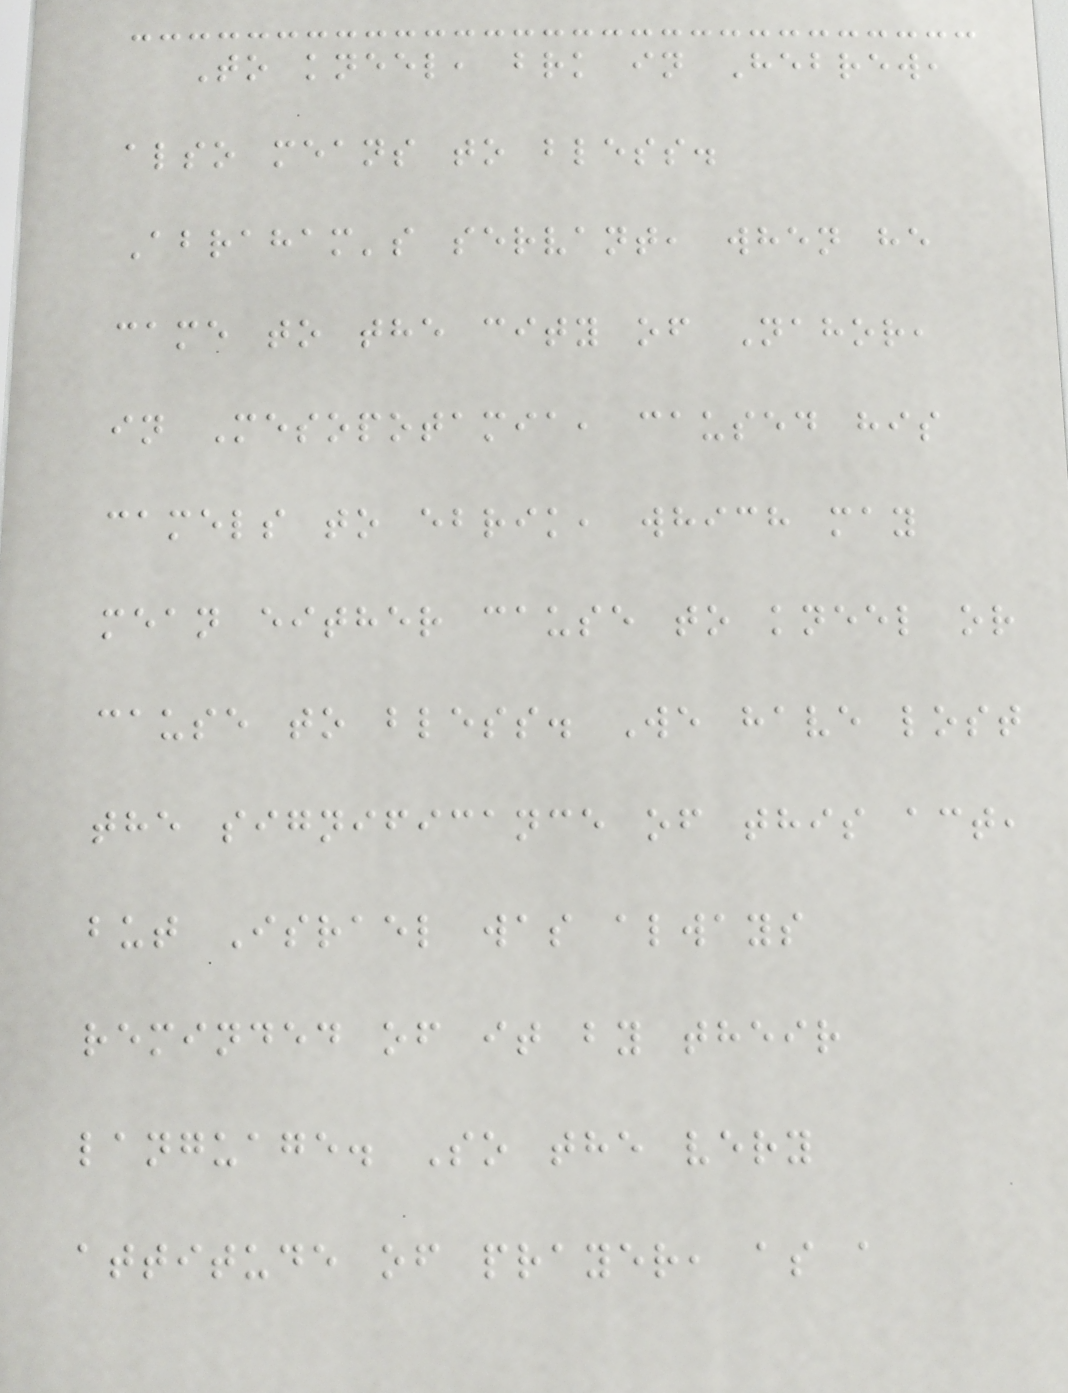To kneel, brk in Hebrew,
also means to bless.
Abraham's servant, when he
came to the city of Nahor,
in Mesopotamia, caused his
camels to ebrik, which may
mean either cause to kneel or
cause to bless. We have lost
the significance of this act,
but Israel was always
reminded of it by their
language. So the very
attitude of prayer, as a
